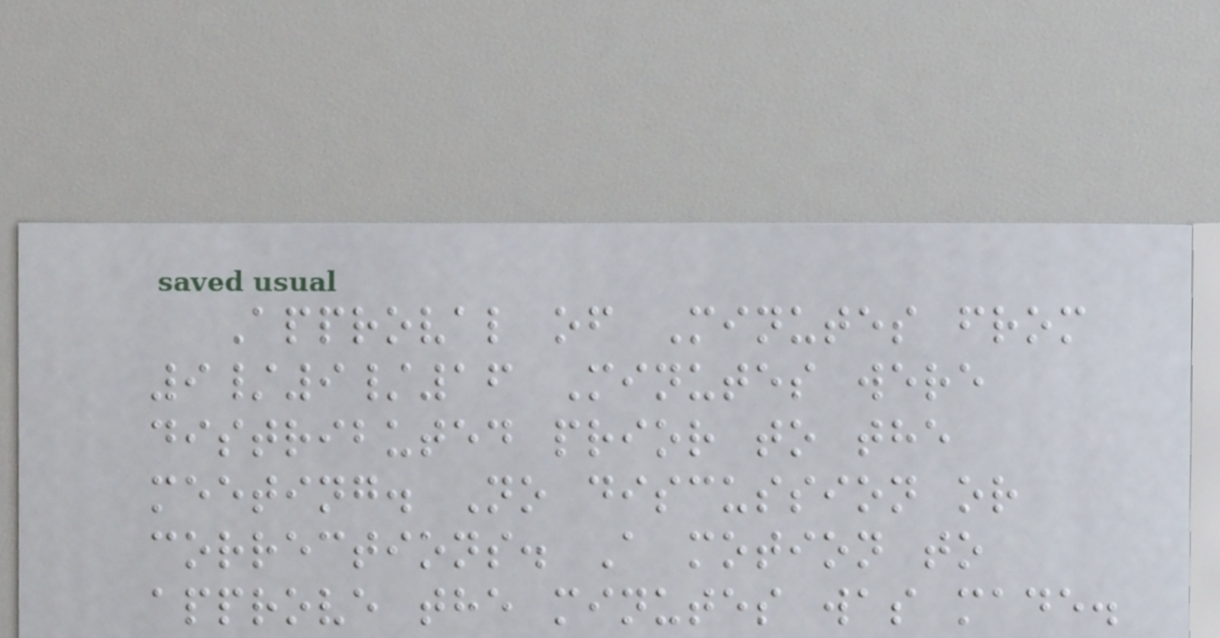Approval of Minutes from
9/9/16 Minutes were
distributed prior to the
meeting. No discussion or
corrections. A motion to
approve the minutes was made.
